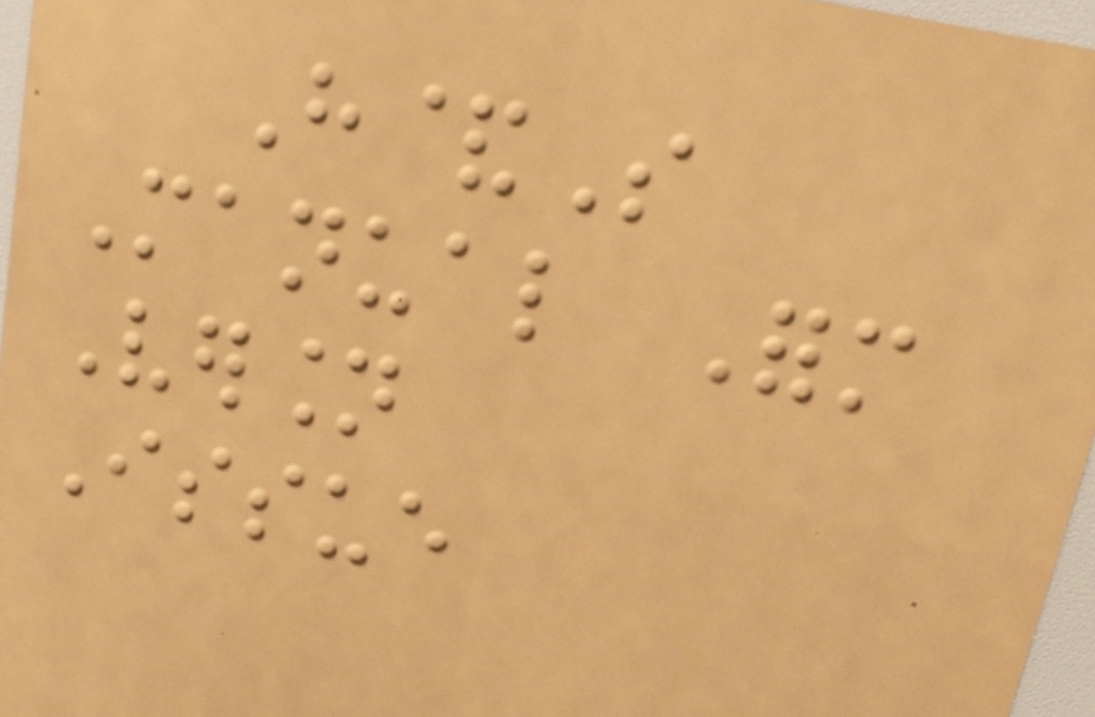H&S
Manual Form
Version
Issue
